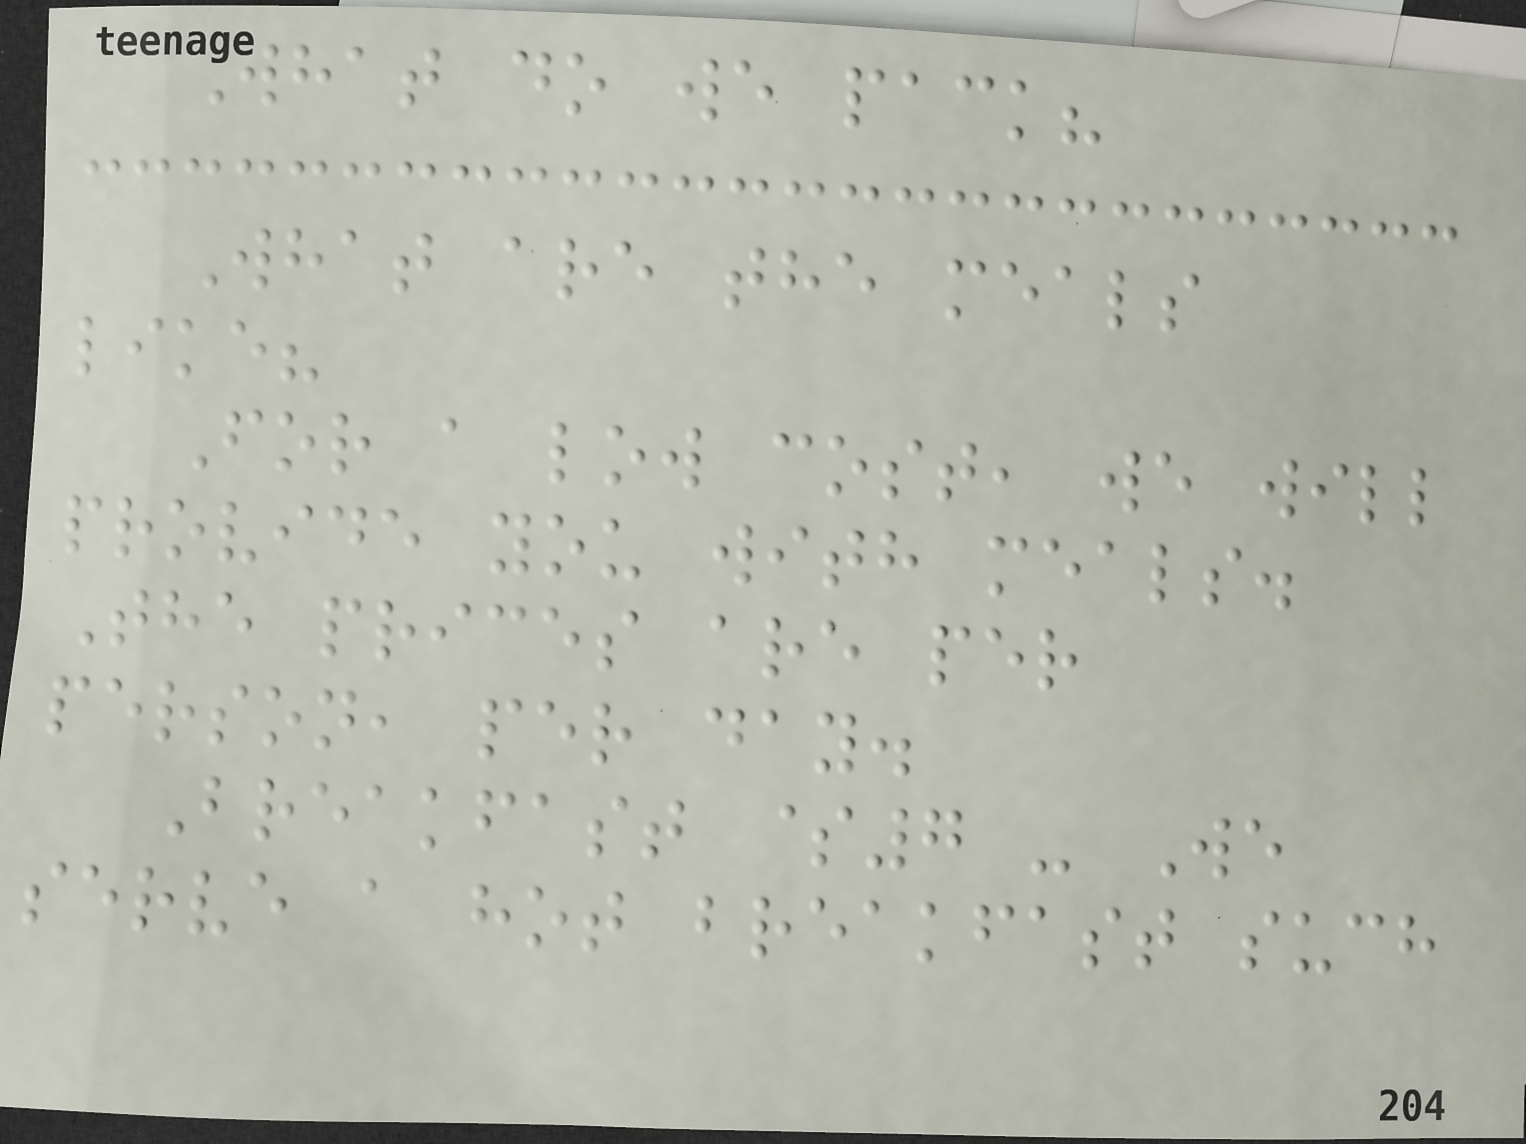What do we pack?
What are the meals
like?
For a low cost, we will
provide you with meals.
The prices are per
person, per day.
Breakfast $7 - We
serve a hot breakfast such
